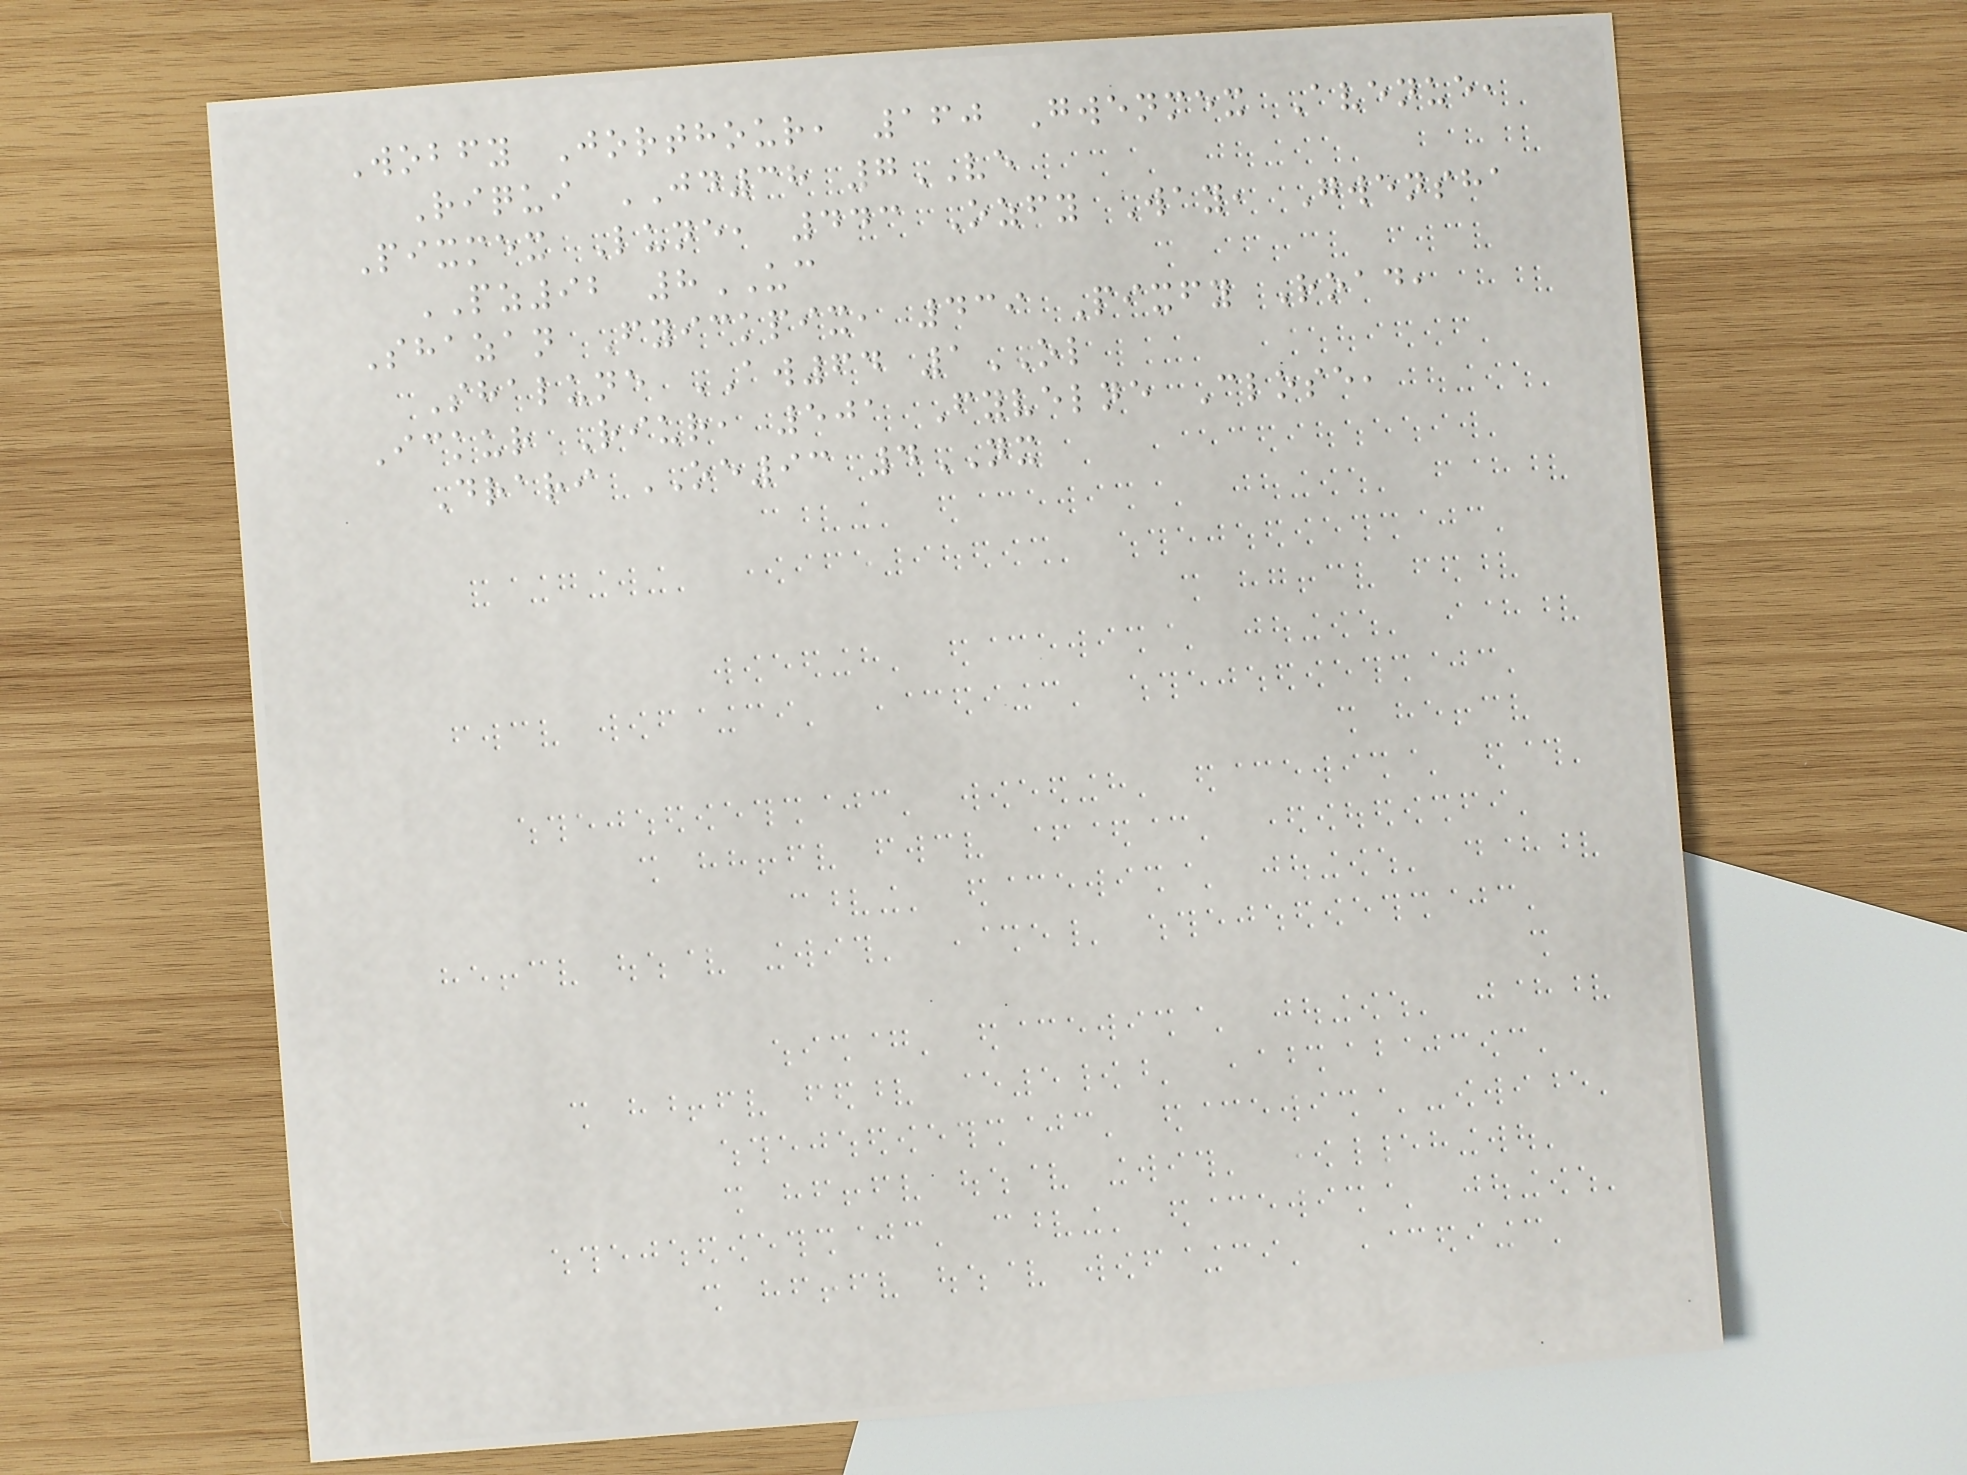Wobfy Jorthour, 160 Gwenmex Avenue,
Riqui JD38 7VE
Pixmex Lune, 443 Ozfy Way, Gwensha
PZ92 8UC
Shazan Fyickpix, 439 Pixfy Road,
Shalune AW64 1OL
Ickur Riur, 501 Fyvelne Close,
Drari OE93 4NX
